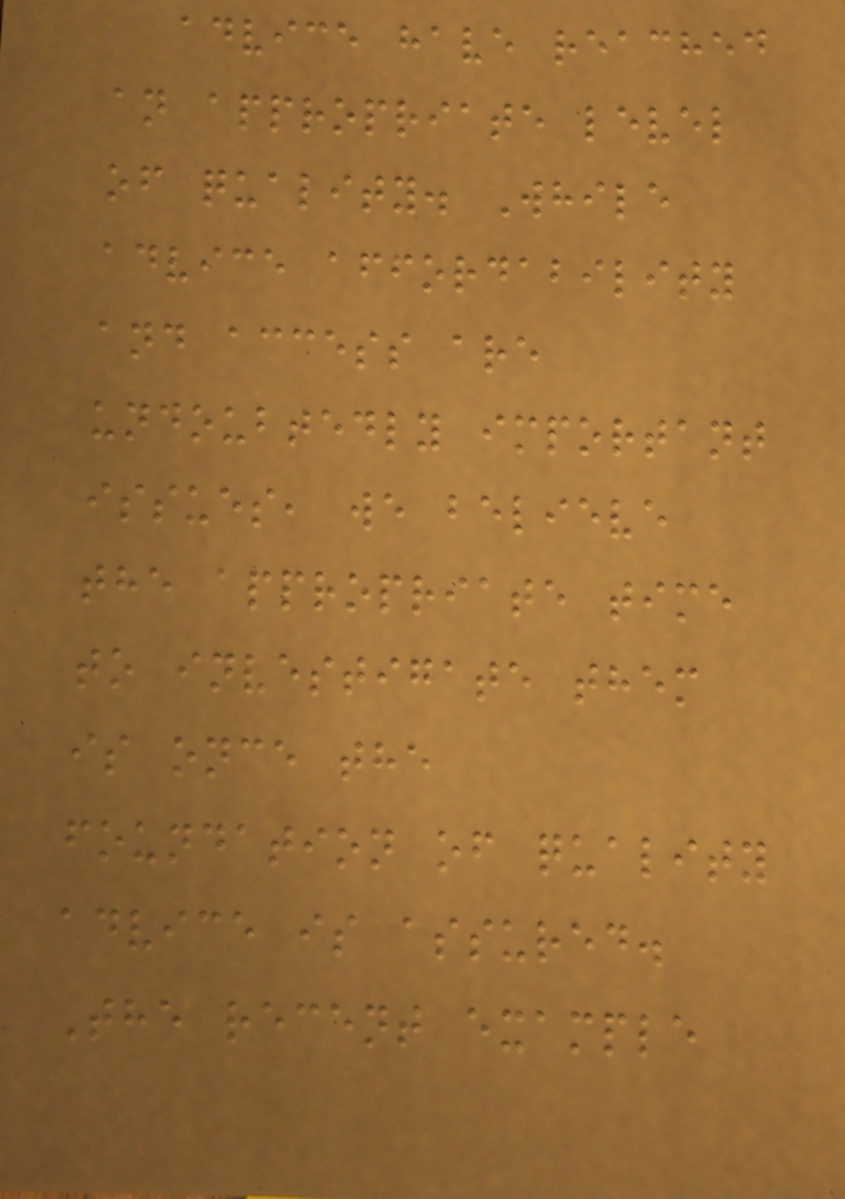advice have reached
an appropriate level
of quality. While
advice affordability
and access are
undoubtedly important
issues, we believe
the appropriate time
to investigate them
is once the
foundation of quality
advice is assured.
The recent example
